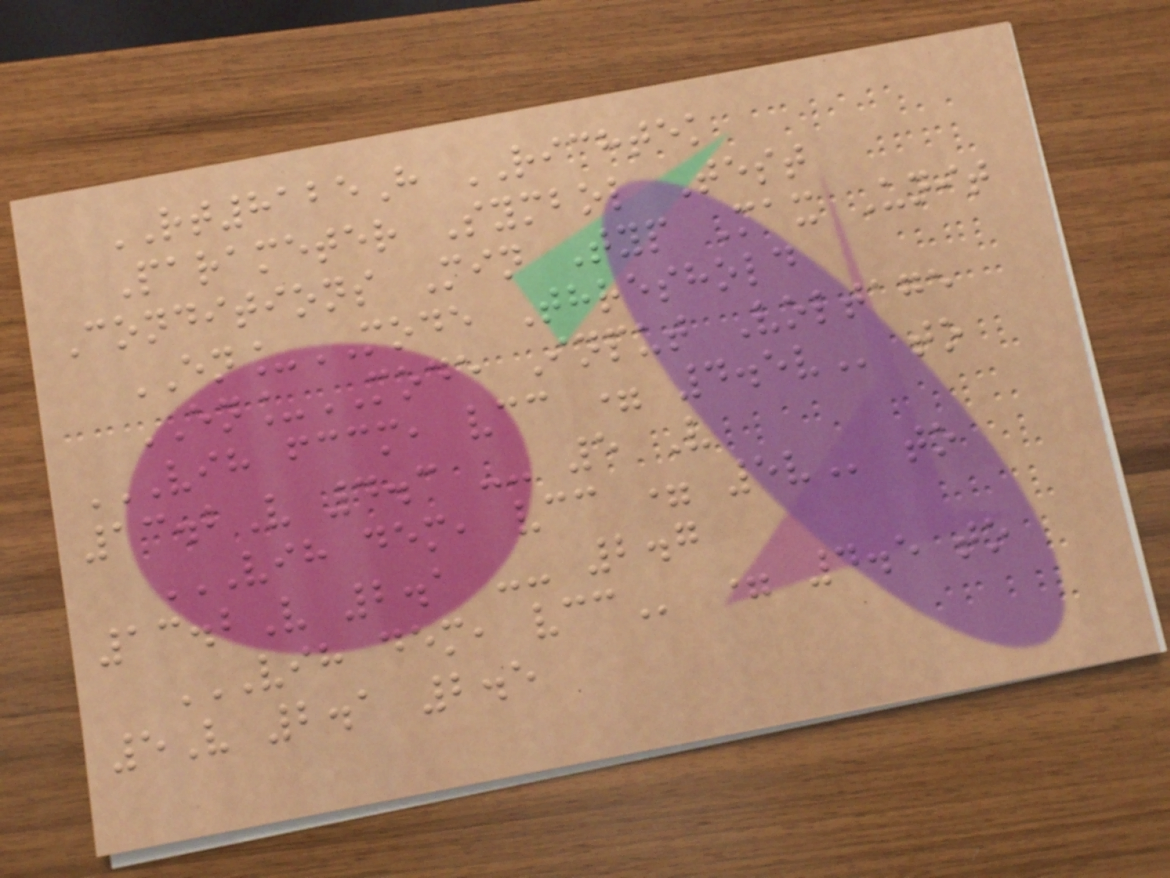RT8125H RICHTEK
Parameter Symbol Test
Conditions Min Typ Max Unit
EN_MODE Threshold
EN_MODE Input Voltage
VIH FCCM, VCC = 4.5V to
13.2V 4.3 -- 5 V
VIH DEM, VCC = 5V to
13.2V 2.1 -- 2.7
VIH DEM, VCC = 4.5 to
5V 2.1 2.5
